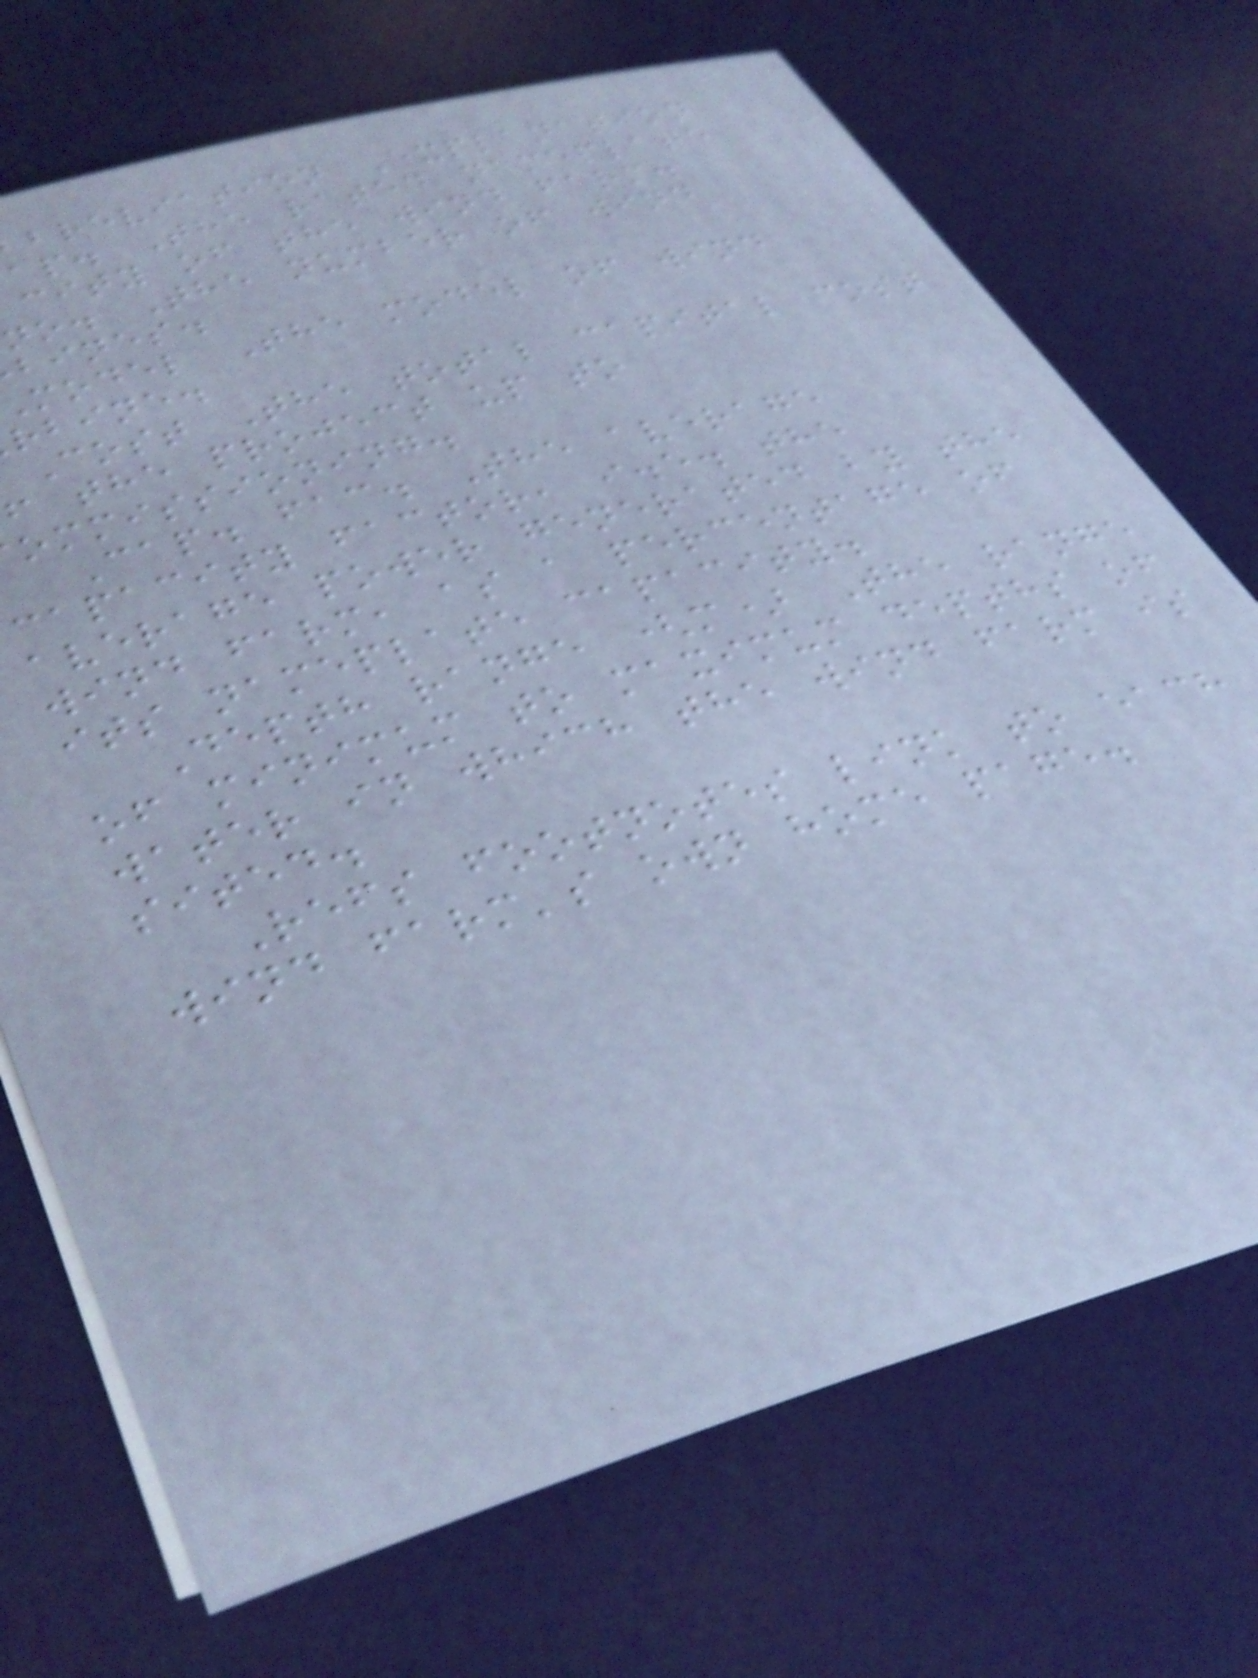breviation Explanation
ap. The rated nameplate
city of the wind farm.
no. The number of wind
bines.
model The model of wind
rbine.
Cost The total capital cost
f the project up to
ommissioning.
Cap. fac. The average
capacity factor, i.e. the
average power generated by the
wind farm, as a percentage of
its nameplate capacity.
Depth range (m) The range
of minimum to maximum depths of
water in which the wind farm is
sited.
Refs footnotes link to each
wind farm's own home page.
